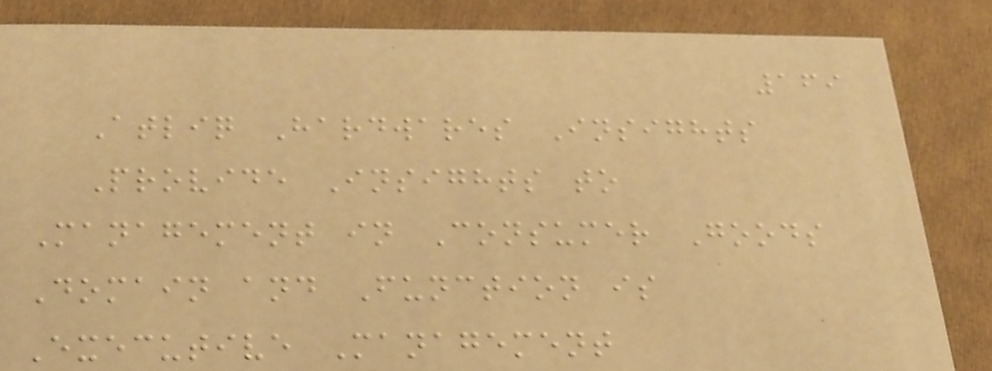169
Atliq Hardwares Insights
Provide Insights to
Management in Consumer Goods
Domain and Function is
Executive Management
